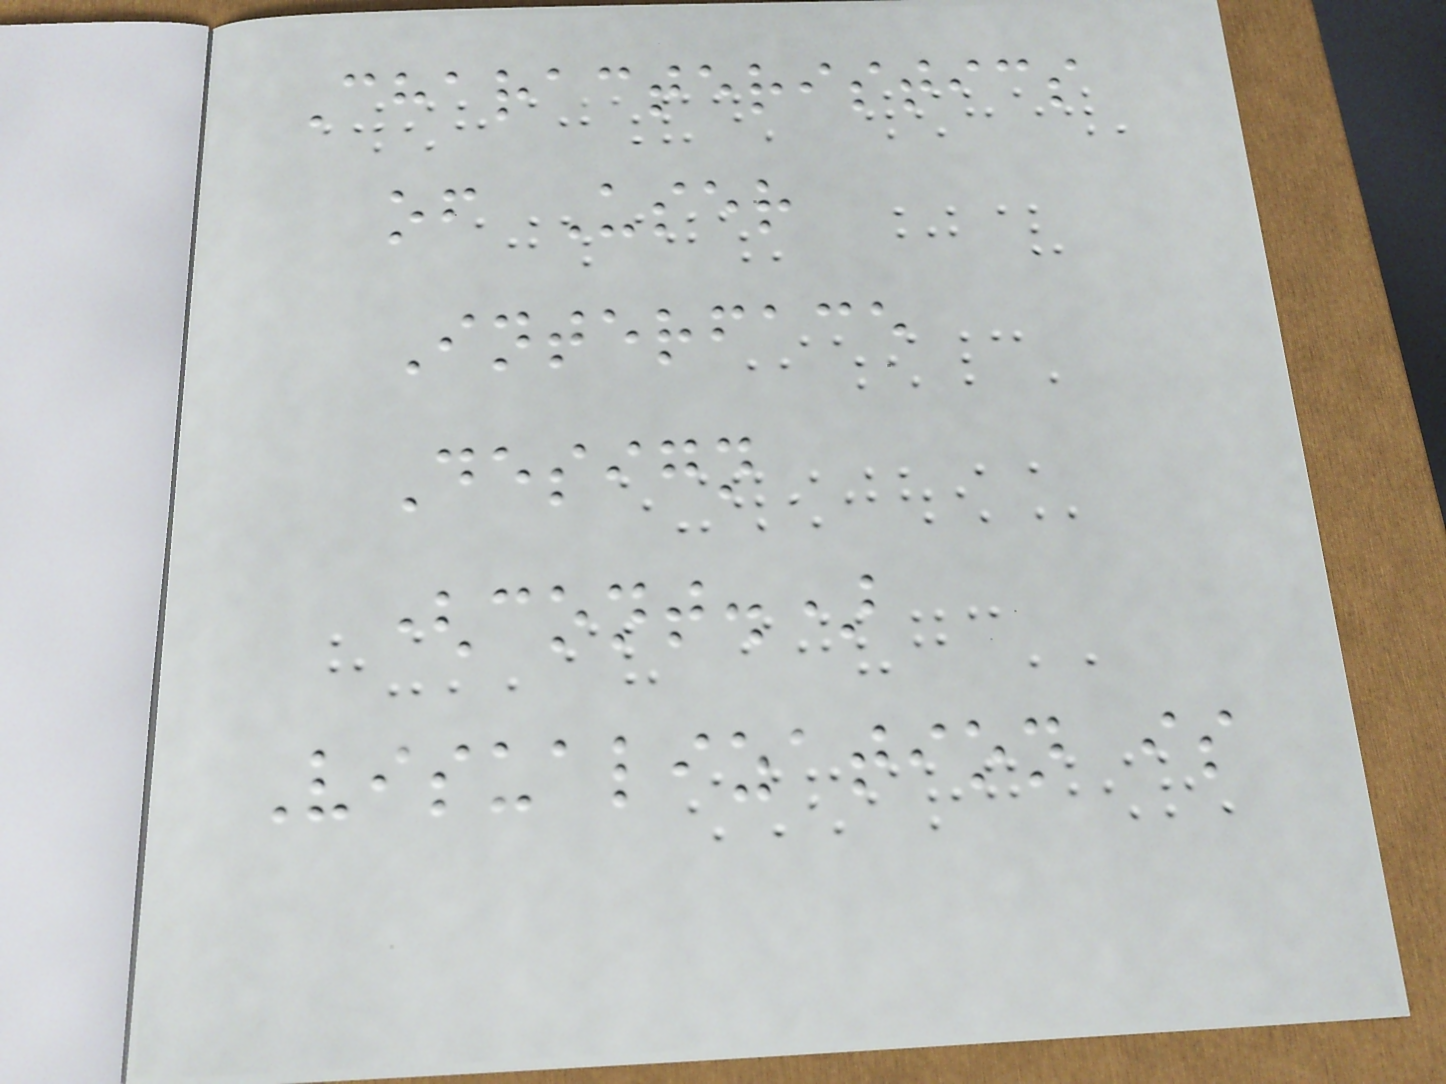Characteristics
of User
Interface
Design
(cont.)
Visualization is
